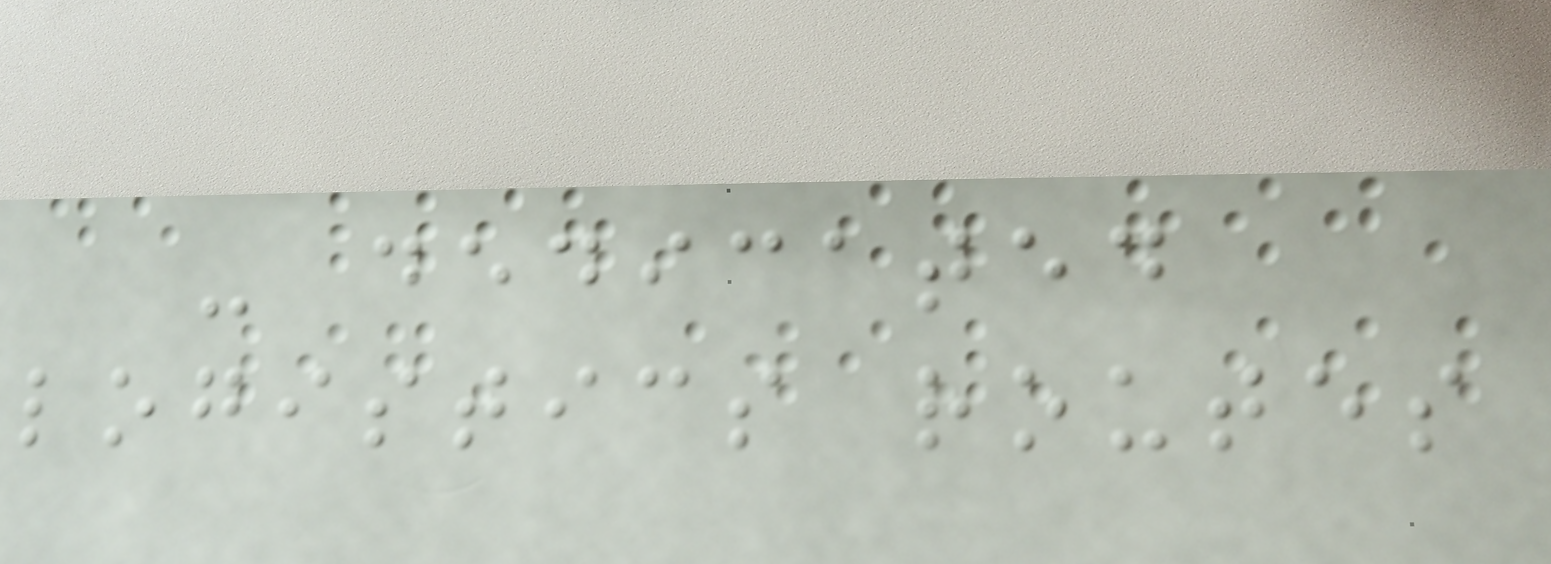- dedicated
logistics routes
